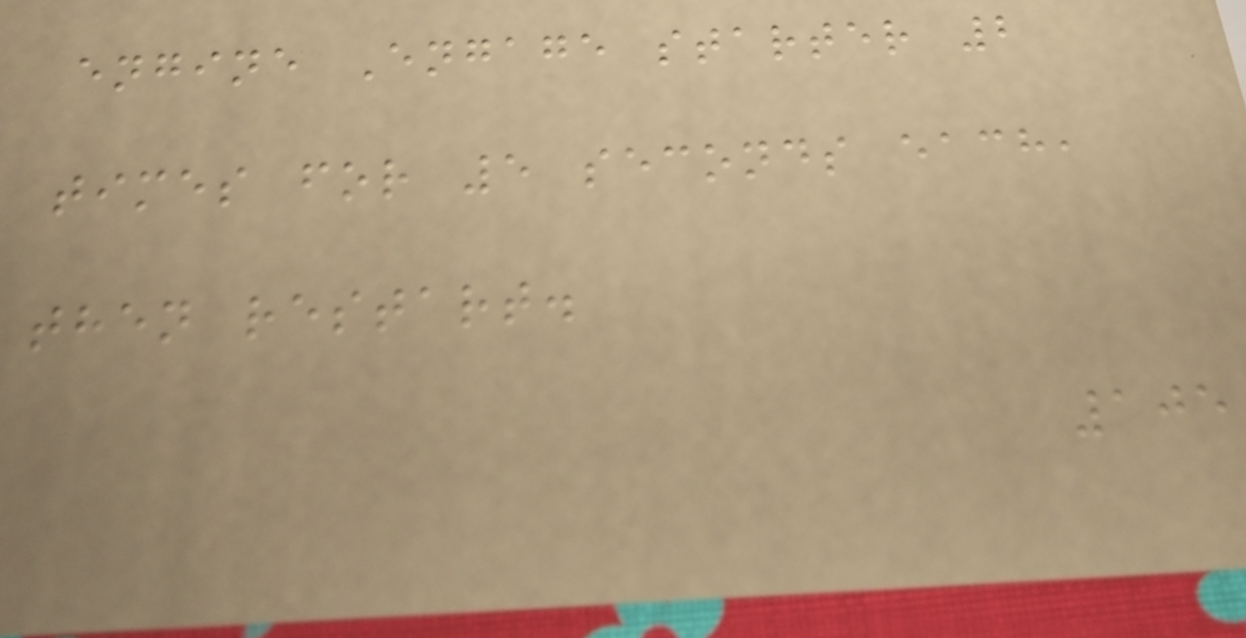engine Engage starter 2
times for 5 seconds each,
then restart.
105
